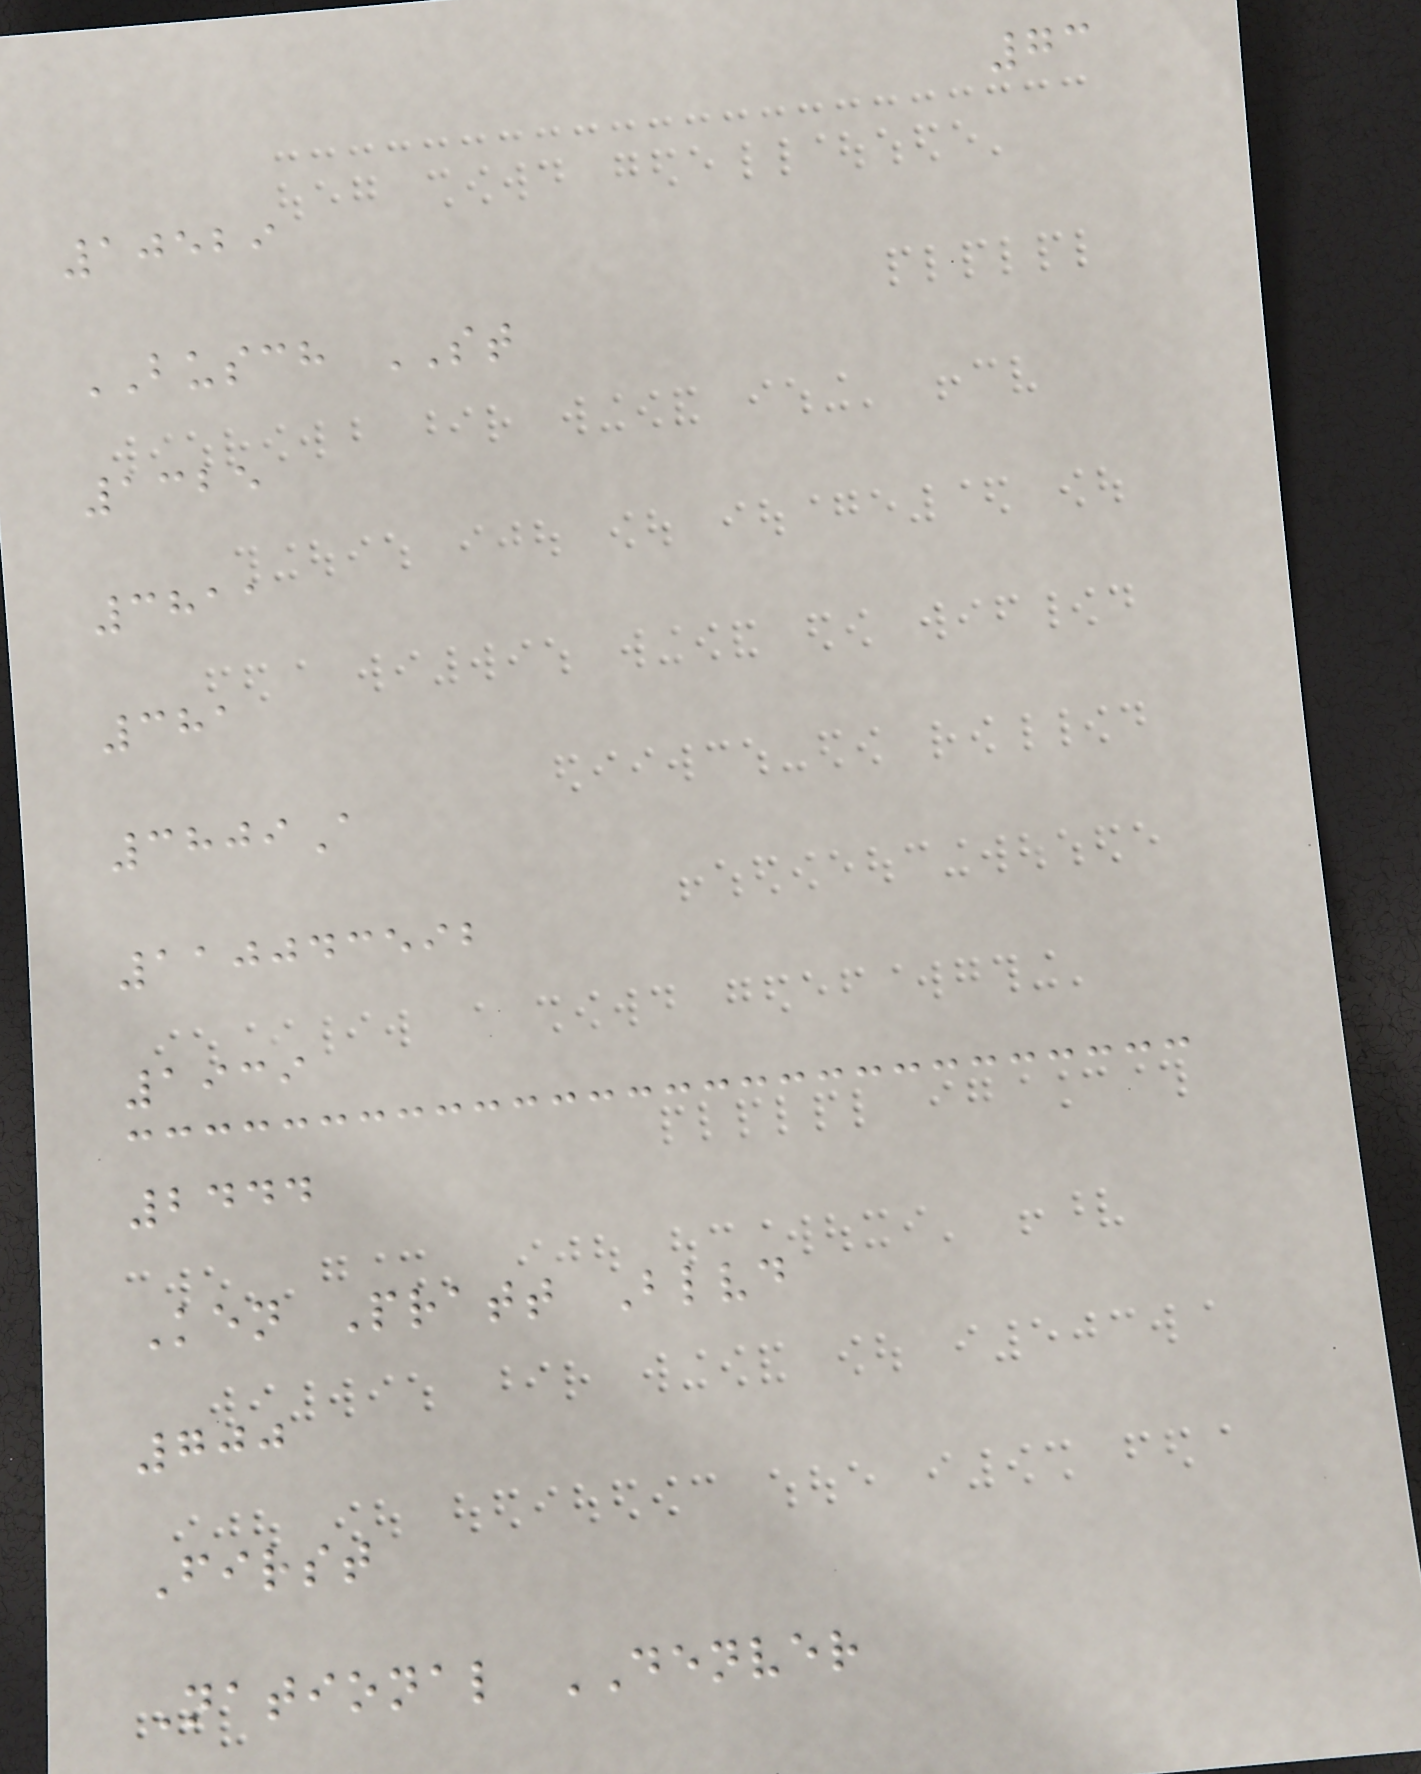73
10529
BUSCH ST
1325
3811
381
3809A
110043592
1939
2444
Ken Pratt Blvd
700
First
National DENVER
